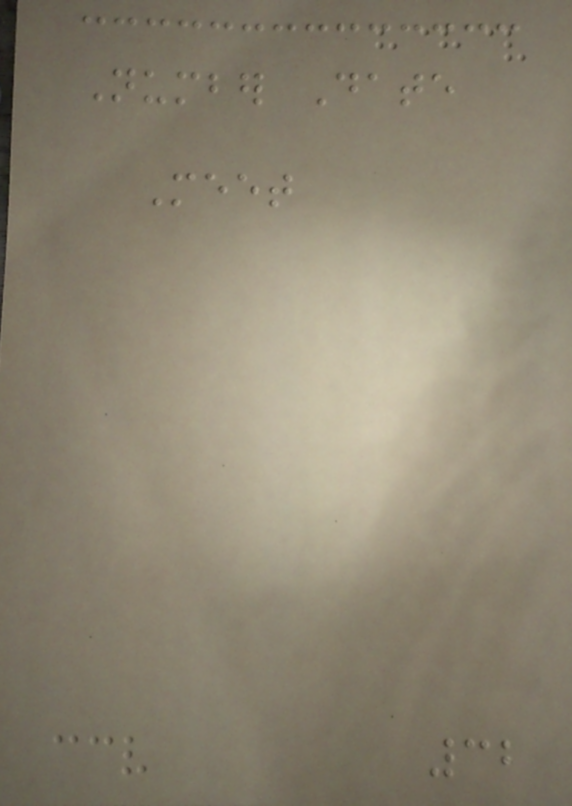Number Date
Meet
32
